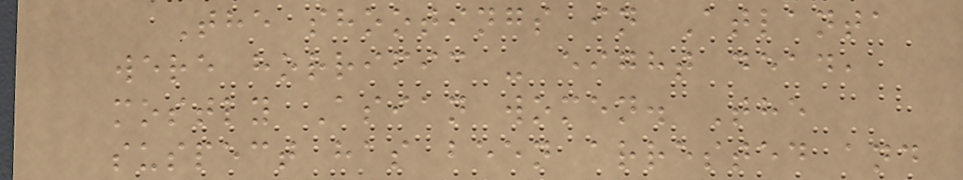The shootings in Atlanta
were horrific - eight dead,
mostly Asian women. The
suspect has been arrested and
